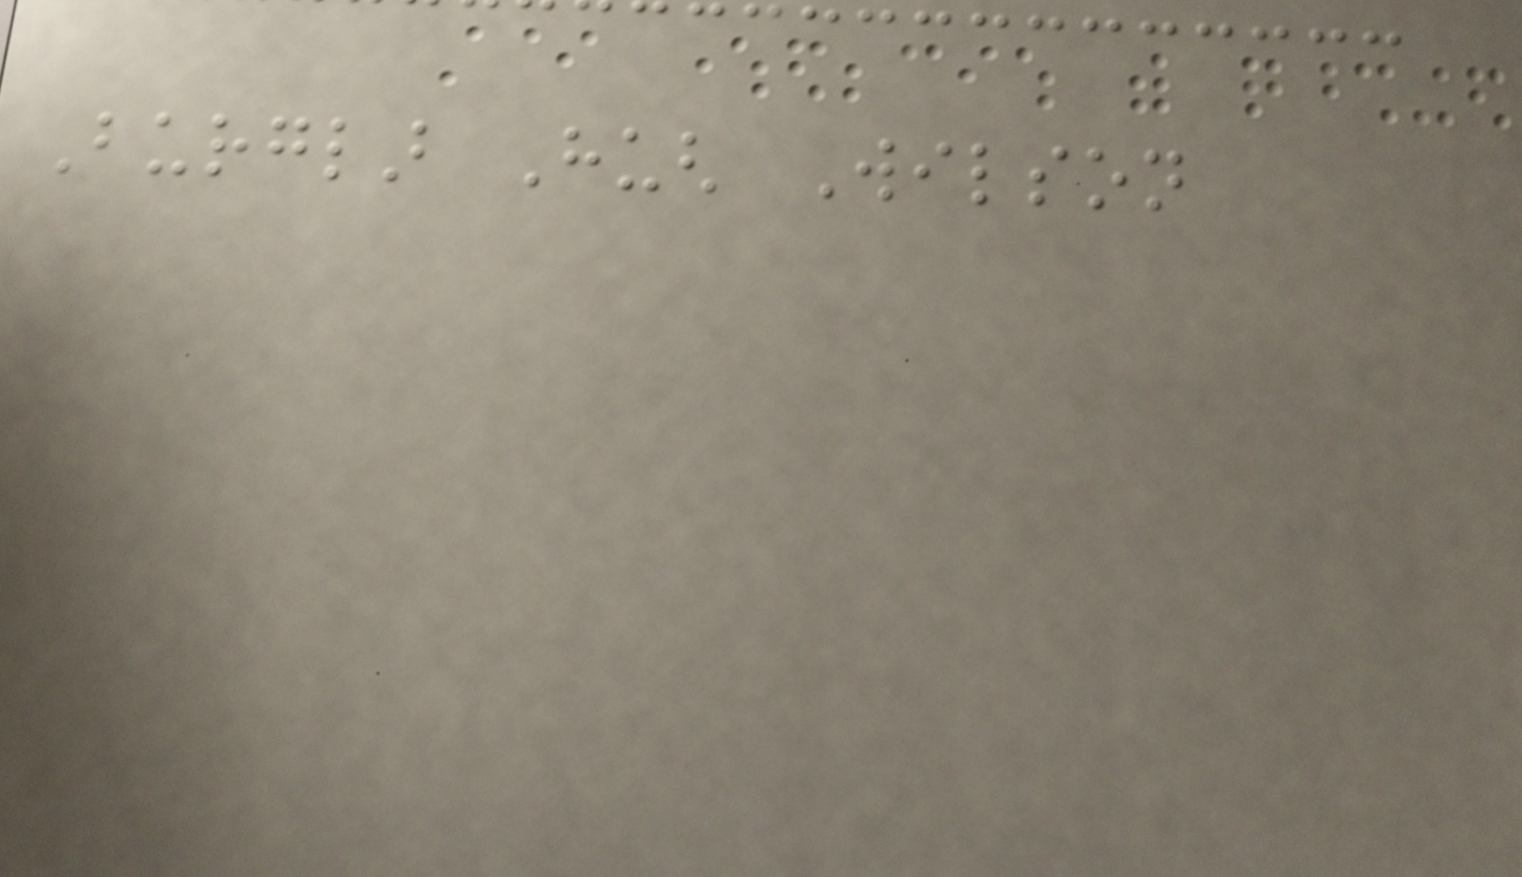Burglar Hugh Wilson
